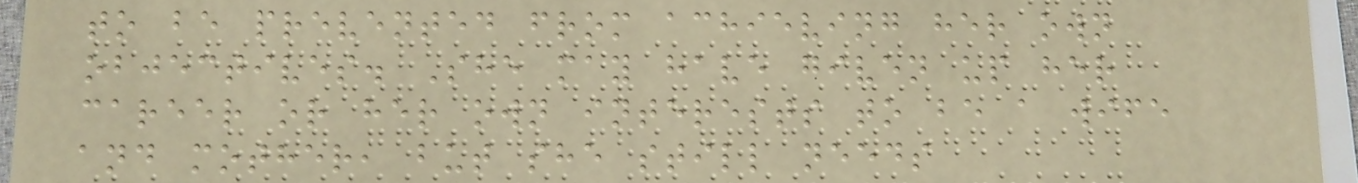to be prevented from achieving her own
objectives. She may have given up her
career or her own interests to be a wife
and mother, but she still needs
